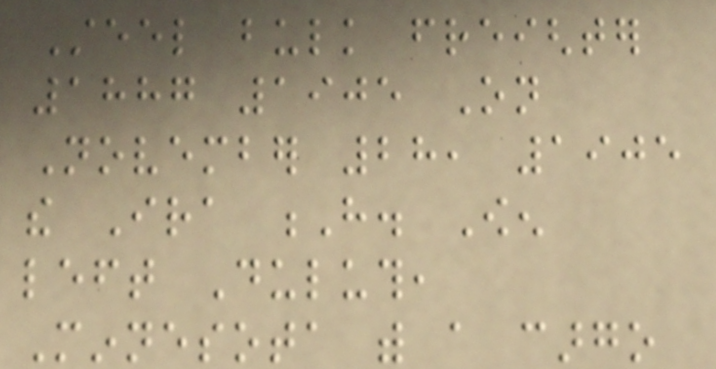Steel bulk freighter
1887 1905 On
November 28, 1905
the Ira H. Owen
left Duluth,
Minnesota with a cargo
